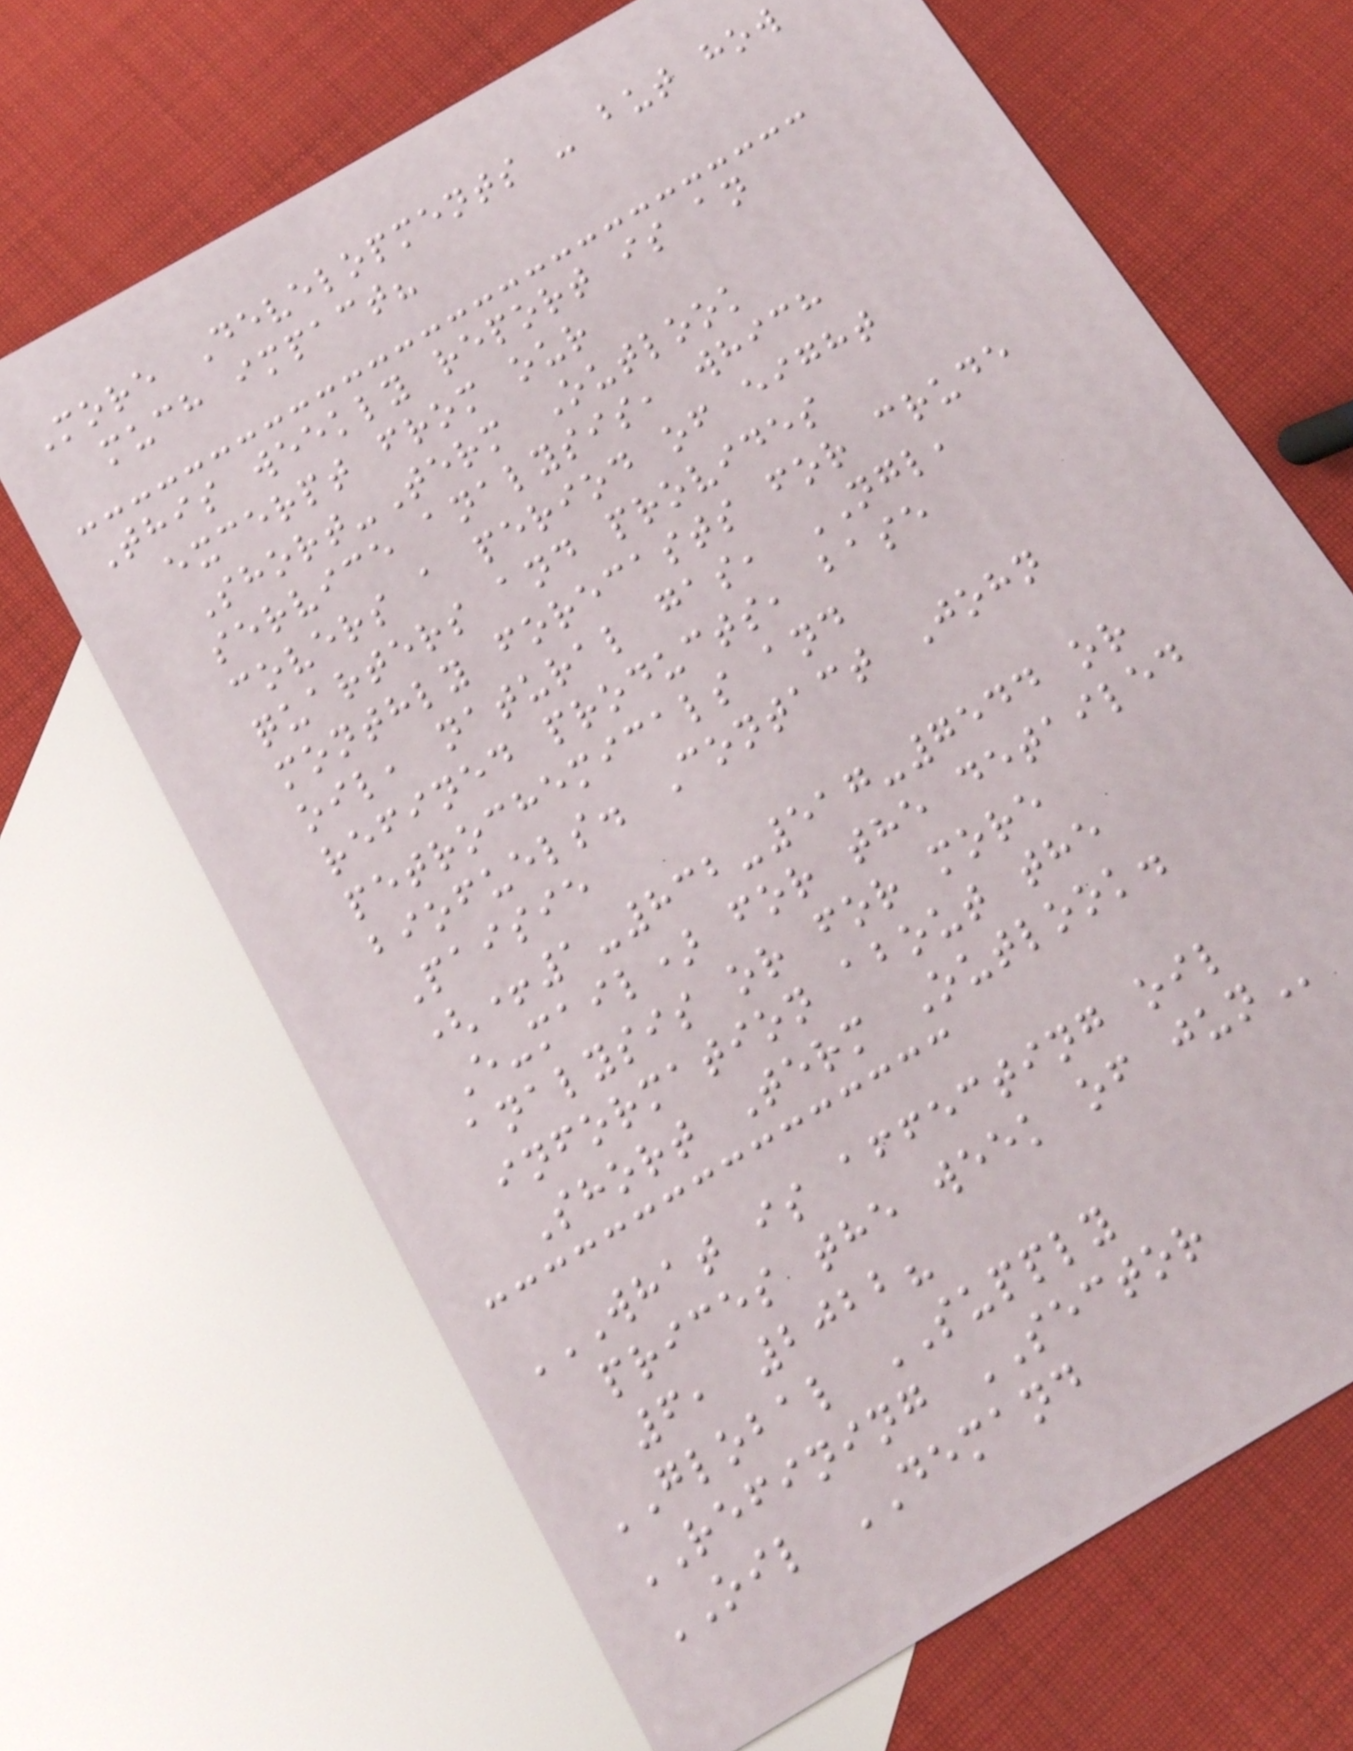More Developments - but how
much impact?
This weekly report is an
excerpt from our
Short-Term Outlook
service analysis, which
covers a period of eight
quarters and provides
monthly forecasts for crude
oil, natural gas, NGL,
refined products, base
petrochemicals and
biofuels. Contact John
Paisie
(+1-832-517-7544 or
E-mail) for the detailed
analysis or for more
information about the
Short Term Outlook.
WHAT IS AFFECTING OIL
PRICES THE WEEK OF JUN
6, 2022?
GLOBAL SUPPLY
REFINING SECTOR
OIL DEMAND
